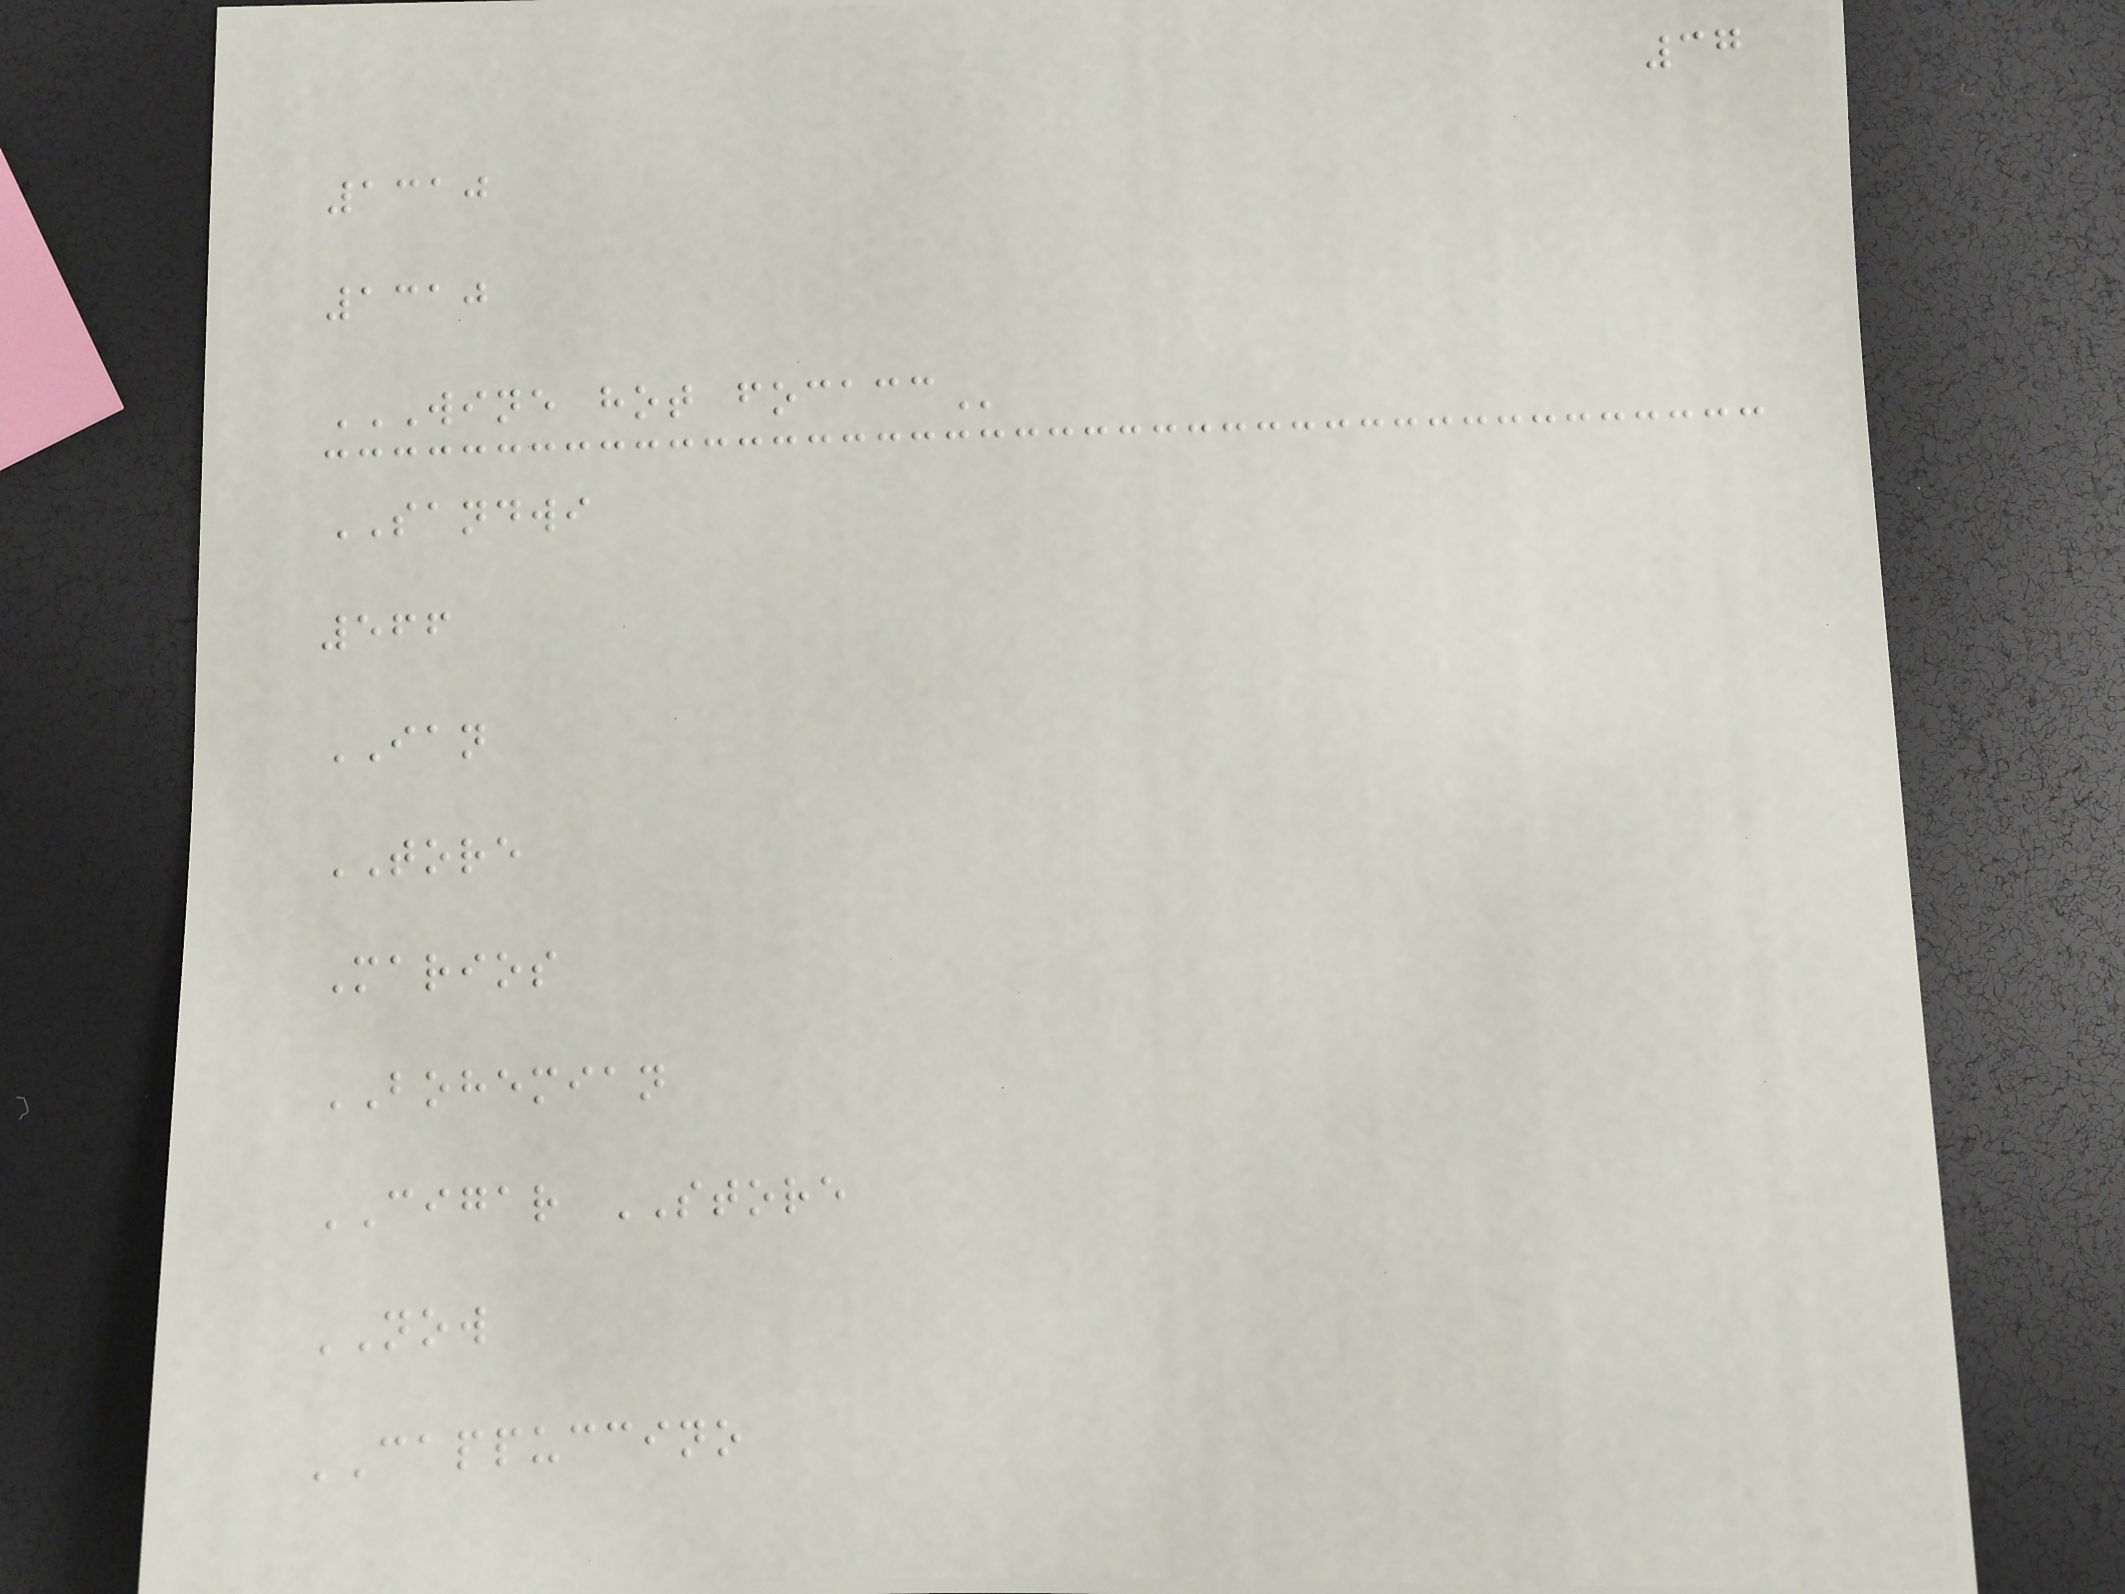37
1310
1310
WINE HOT FOCACC
SANDWI
566
IAN
TORE
Marios
BOHEMIAN
CIGAR STORE
NOW
CAPPUCCINO
